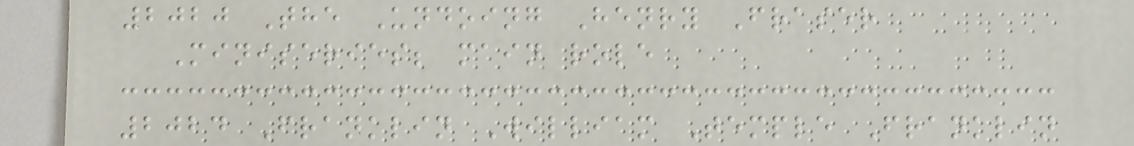2020 The Undoing Henry Fraser
Miniseries; main role
2024 Franklin William Temple Franklin
